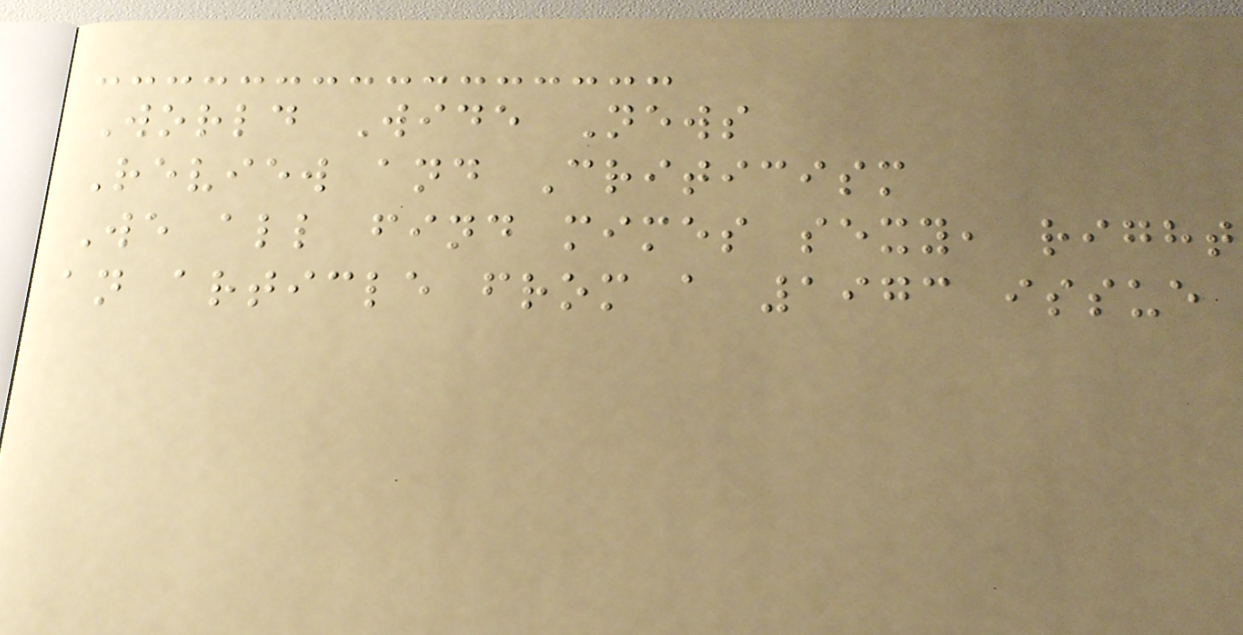World Wide News
Review and Criticism
We all find mimes sexy, right
an article from a 1973 issue
